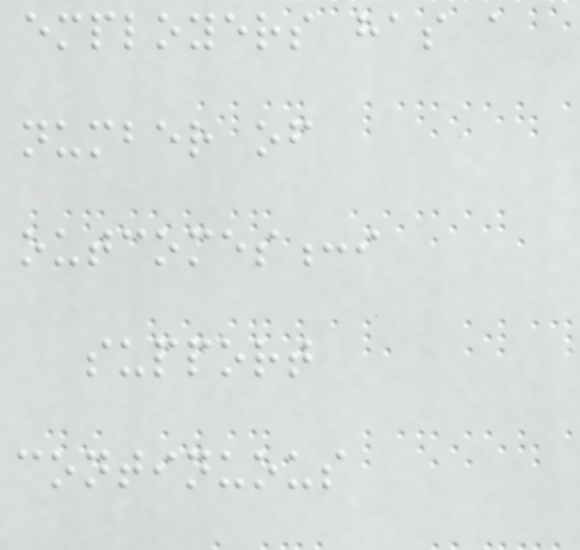employers has a
number of
outcomes:i
support
continuous
